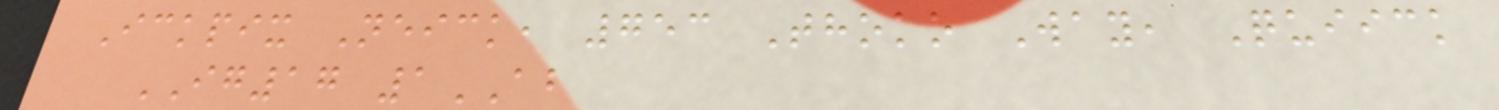Ickpix Neick, 753 Thoko Way, Quiick
IG17 1AB
